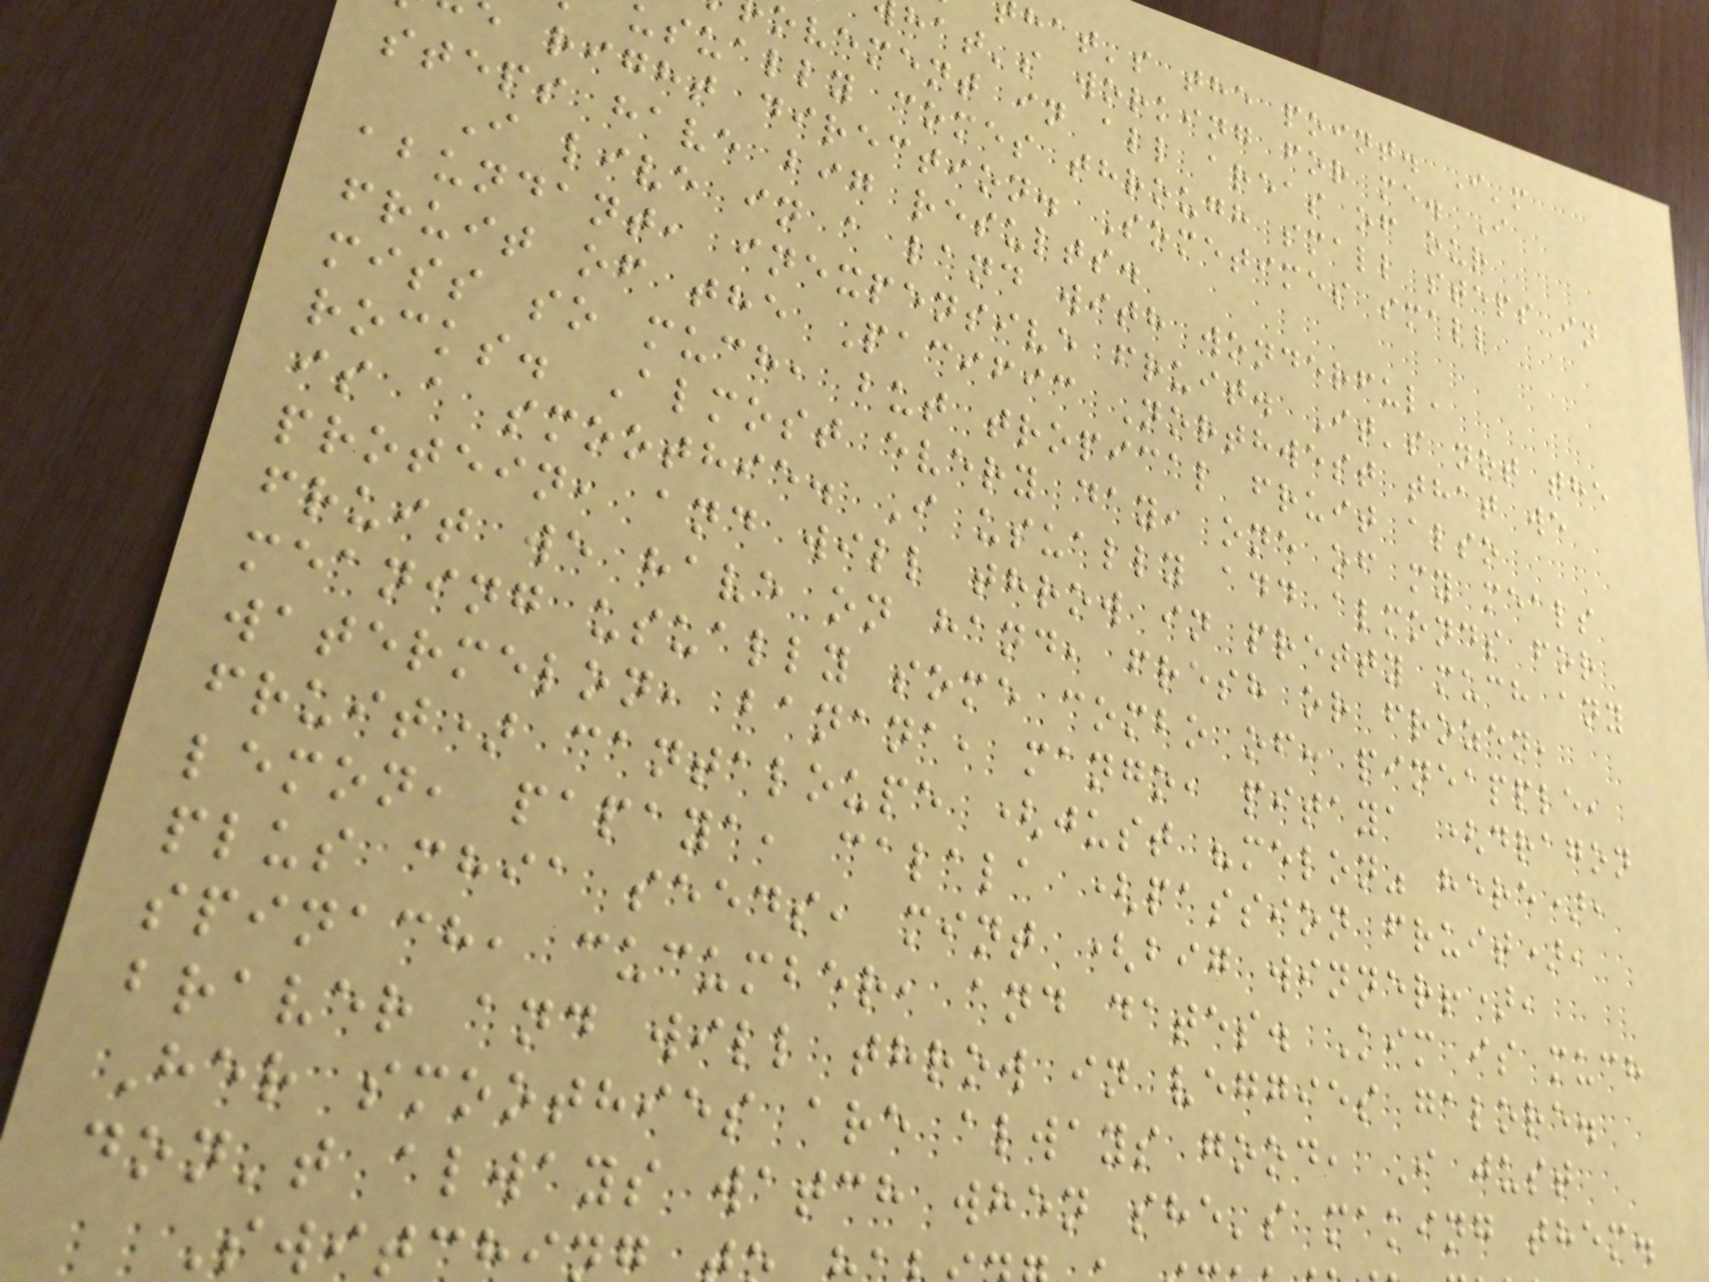hat's the point. I'm
hat's working for me. I
ovement in all areas of our
usually comes through small steps in
right direction. Sometimes small
steps have big results.
I live in a land with wonderful,
abundant, inexpensive fruit. It's not the
fruit of the Pacific Northwest that we
miss so much, but tropical fruit also
rocks. Almost every day, one of my meals
is a smoothie. I usually add almonds for
protein, and will throw in pretty much any
fruit we have on hand, fresh or frozen,
meaning usually some combo of: pineapple,
watermelon, banana, mango, pitaya (dragon
fruit) cantaloupe (just "melon" here),
lemon, papaya, calala (passion fruit),
plus chia seeds, mint (big winner!),
spinach, cucumber, and dates. Kim is much
braver and will throw in veggies galore.
Her smoothies are always good, I just
don't always watch when she's making them.
